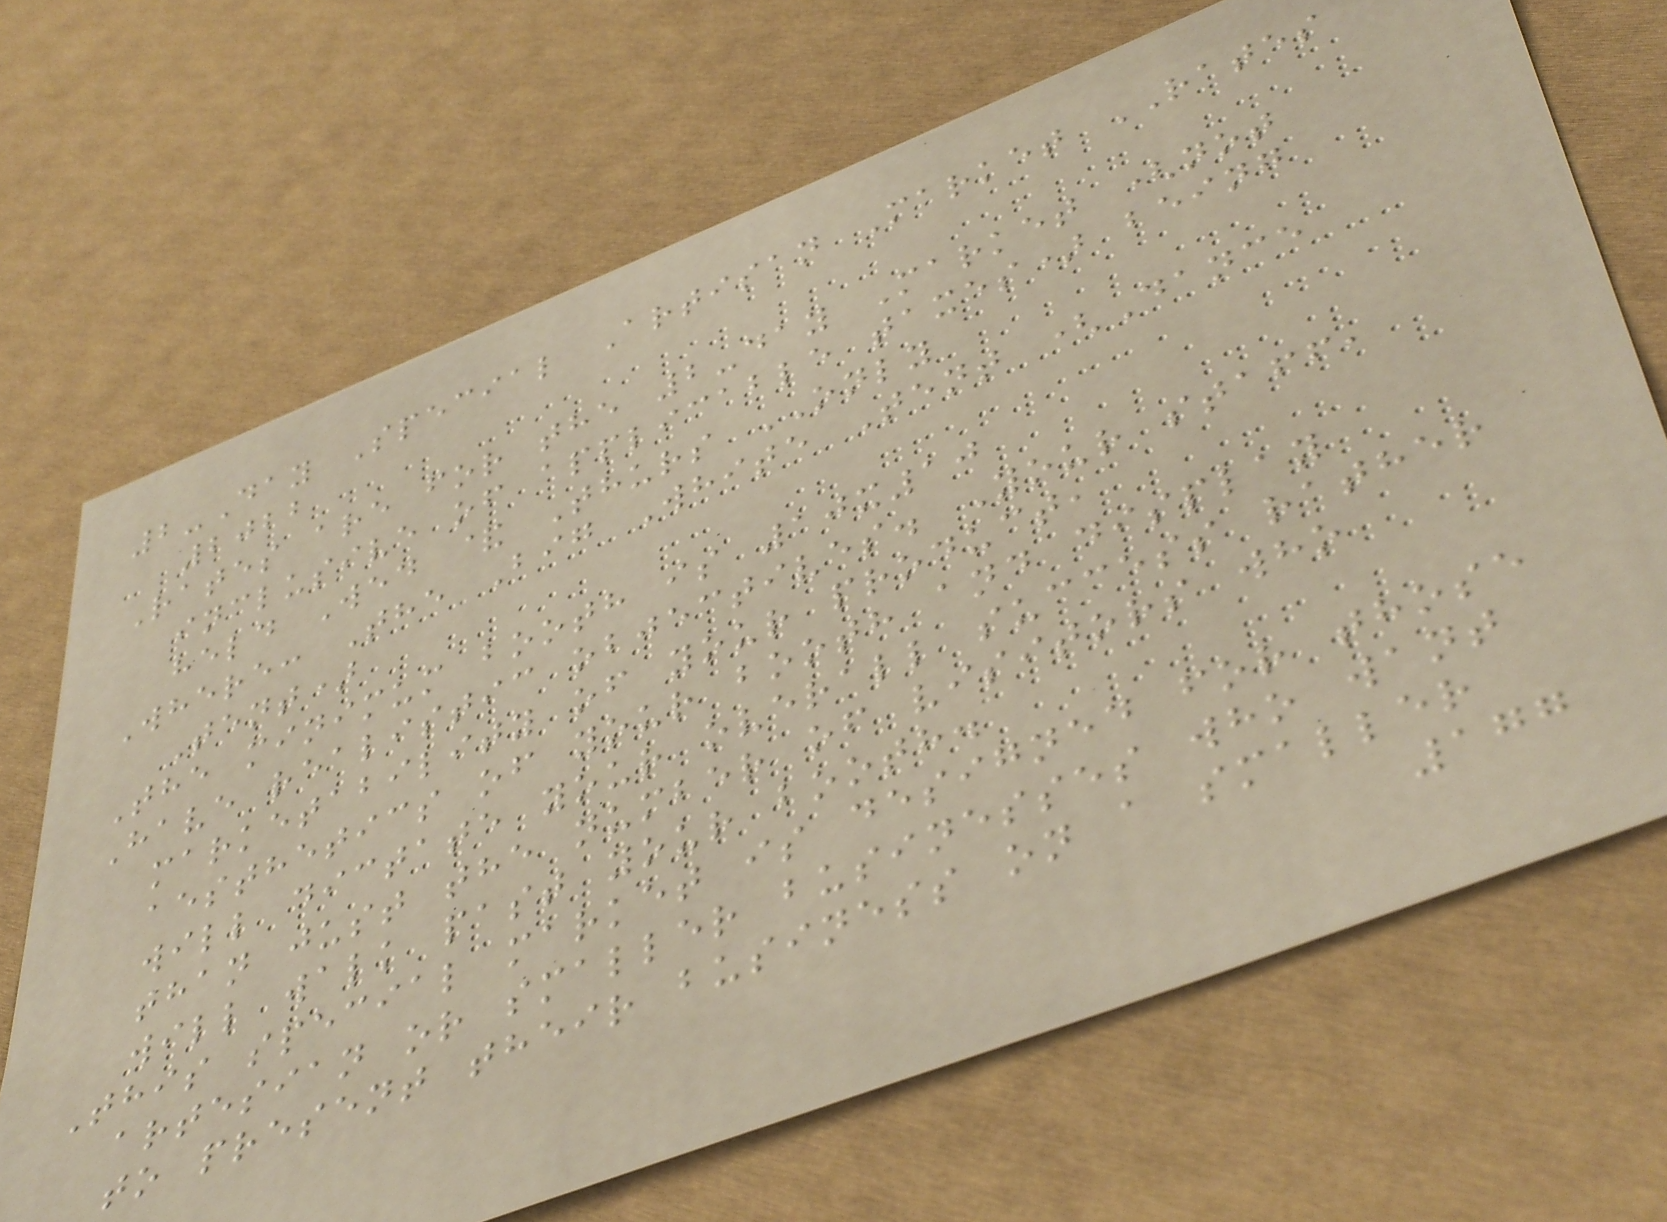2-Day Special Artisan Market RATES
2022
Rates are for the 2-day Market (not
inclusive of applicable taxes) being
held Wed & Thurs ONLY
Where: The Big White Tent (Dance
Tent)
The minimum booth is 10x10
Have realistic objectives. Your staff,
marketability of your product,
aesthetics of your booth and display
will dictate your overall success rather
than just the number of visitors who
will walk past your booth.
This special market is designed for those
artesian or smaller businesses who want
to present their business on a smaller
177
